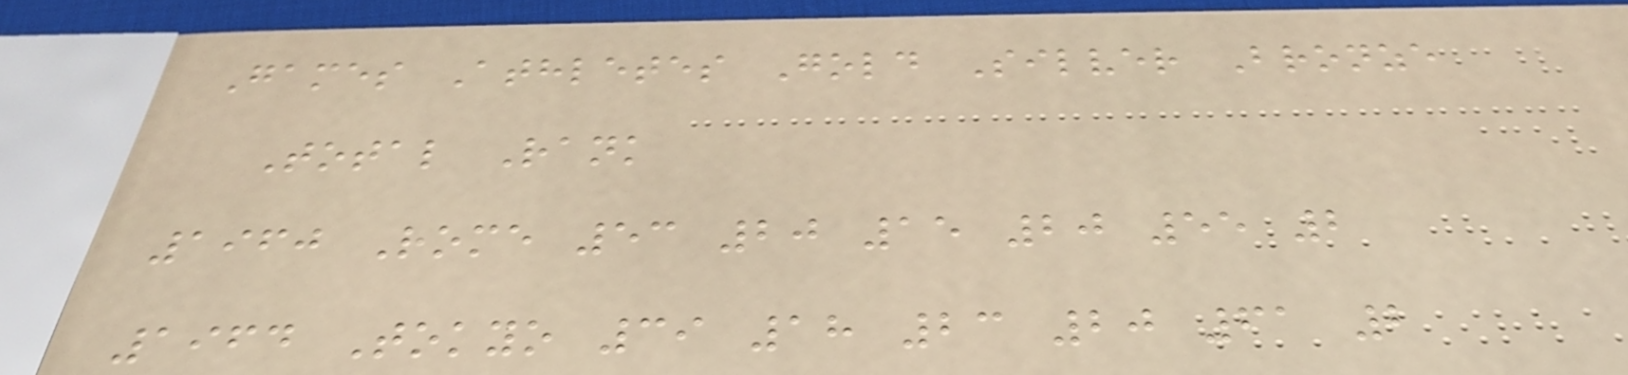Games Athletes Gold Silver Bronze
Total Rank
1960 Rome 53 20 15 20 55 2
1964 Tokyo 39 18 23 20 61 2
